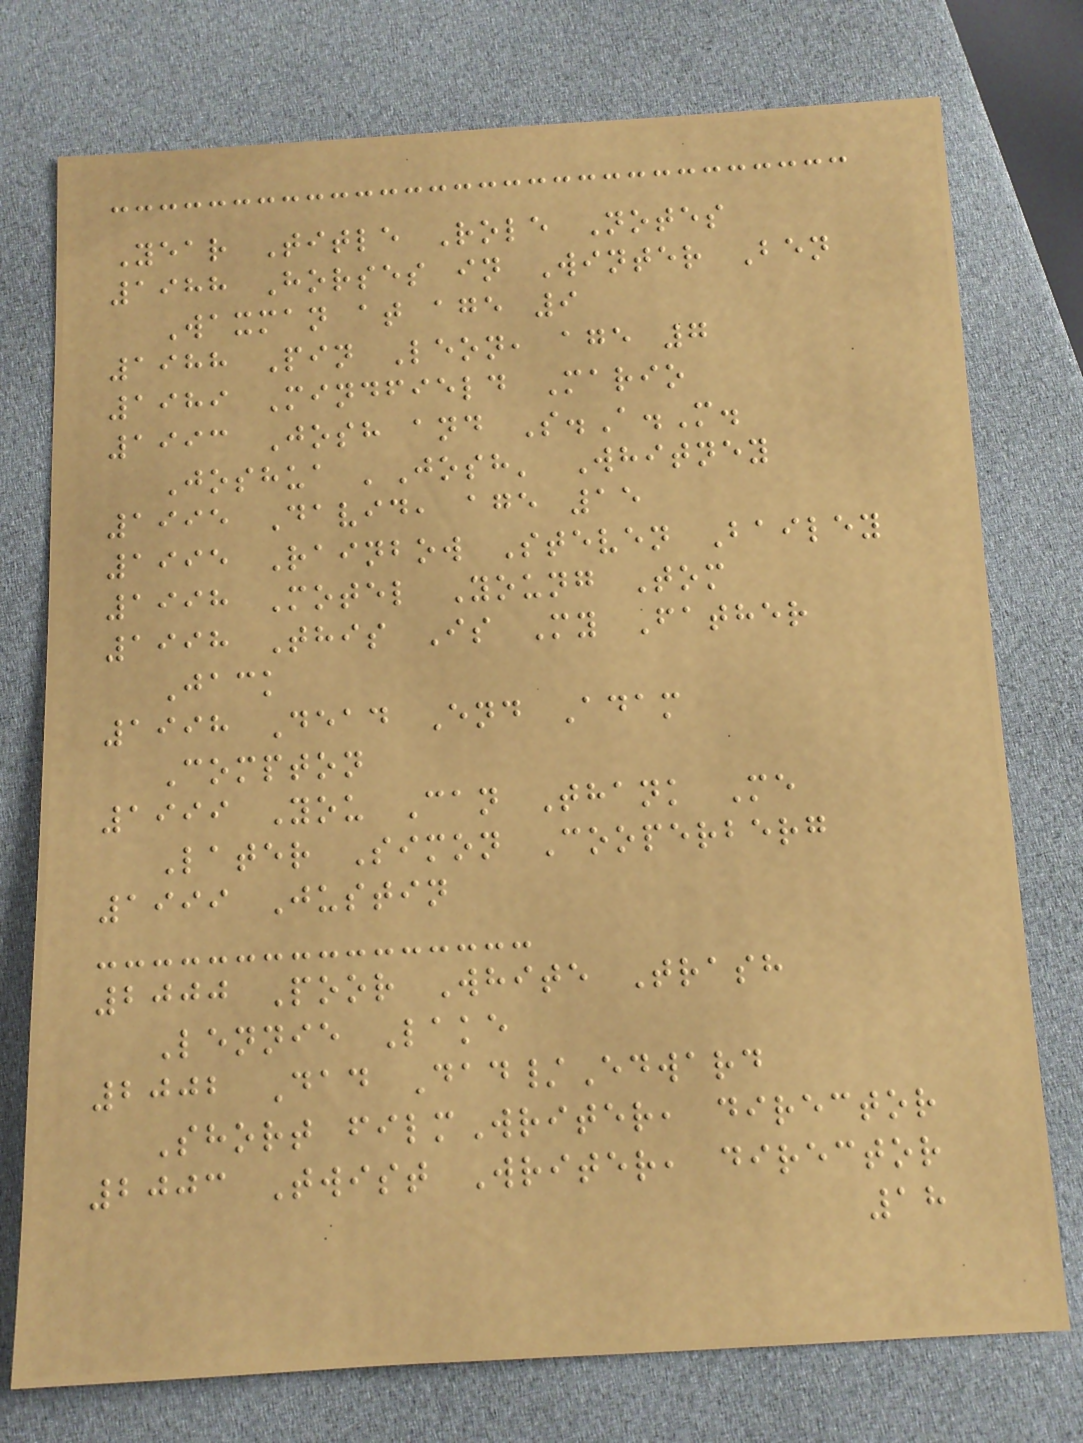Year Title Role Notes
1988 Horses in Winter Ben
Waxman at age 9
1988 Pin Leon, age 7
1989 Mindfield Mario
1993 Josh and S.A.M.
Joshua 'Josh' Whitney
1995 David, age 15
1995 Rainbow Steven Bailey
1998 Motel Young Tom
1998 This Is My Father
Jack
1998 Dead End Adam
Compton
1999 You Can Thank Me
Later Simon Cooperberg
1999 Justin
2000 Poor White Trash
Lennie Lake
2002 Dad Dad/Edward
Short filmWriter, director
2003 Twist Writer, director
18
